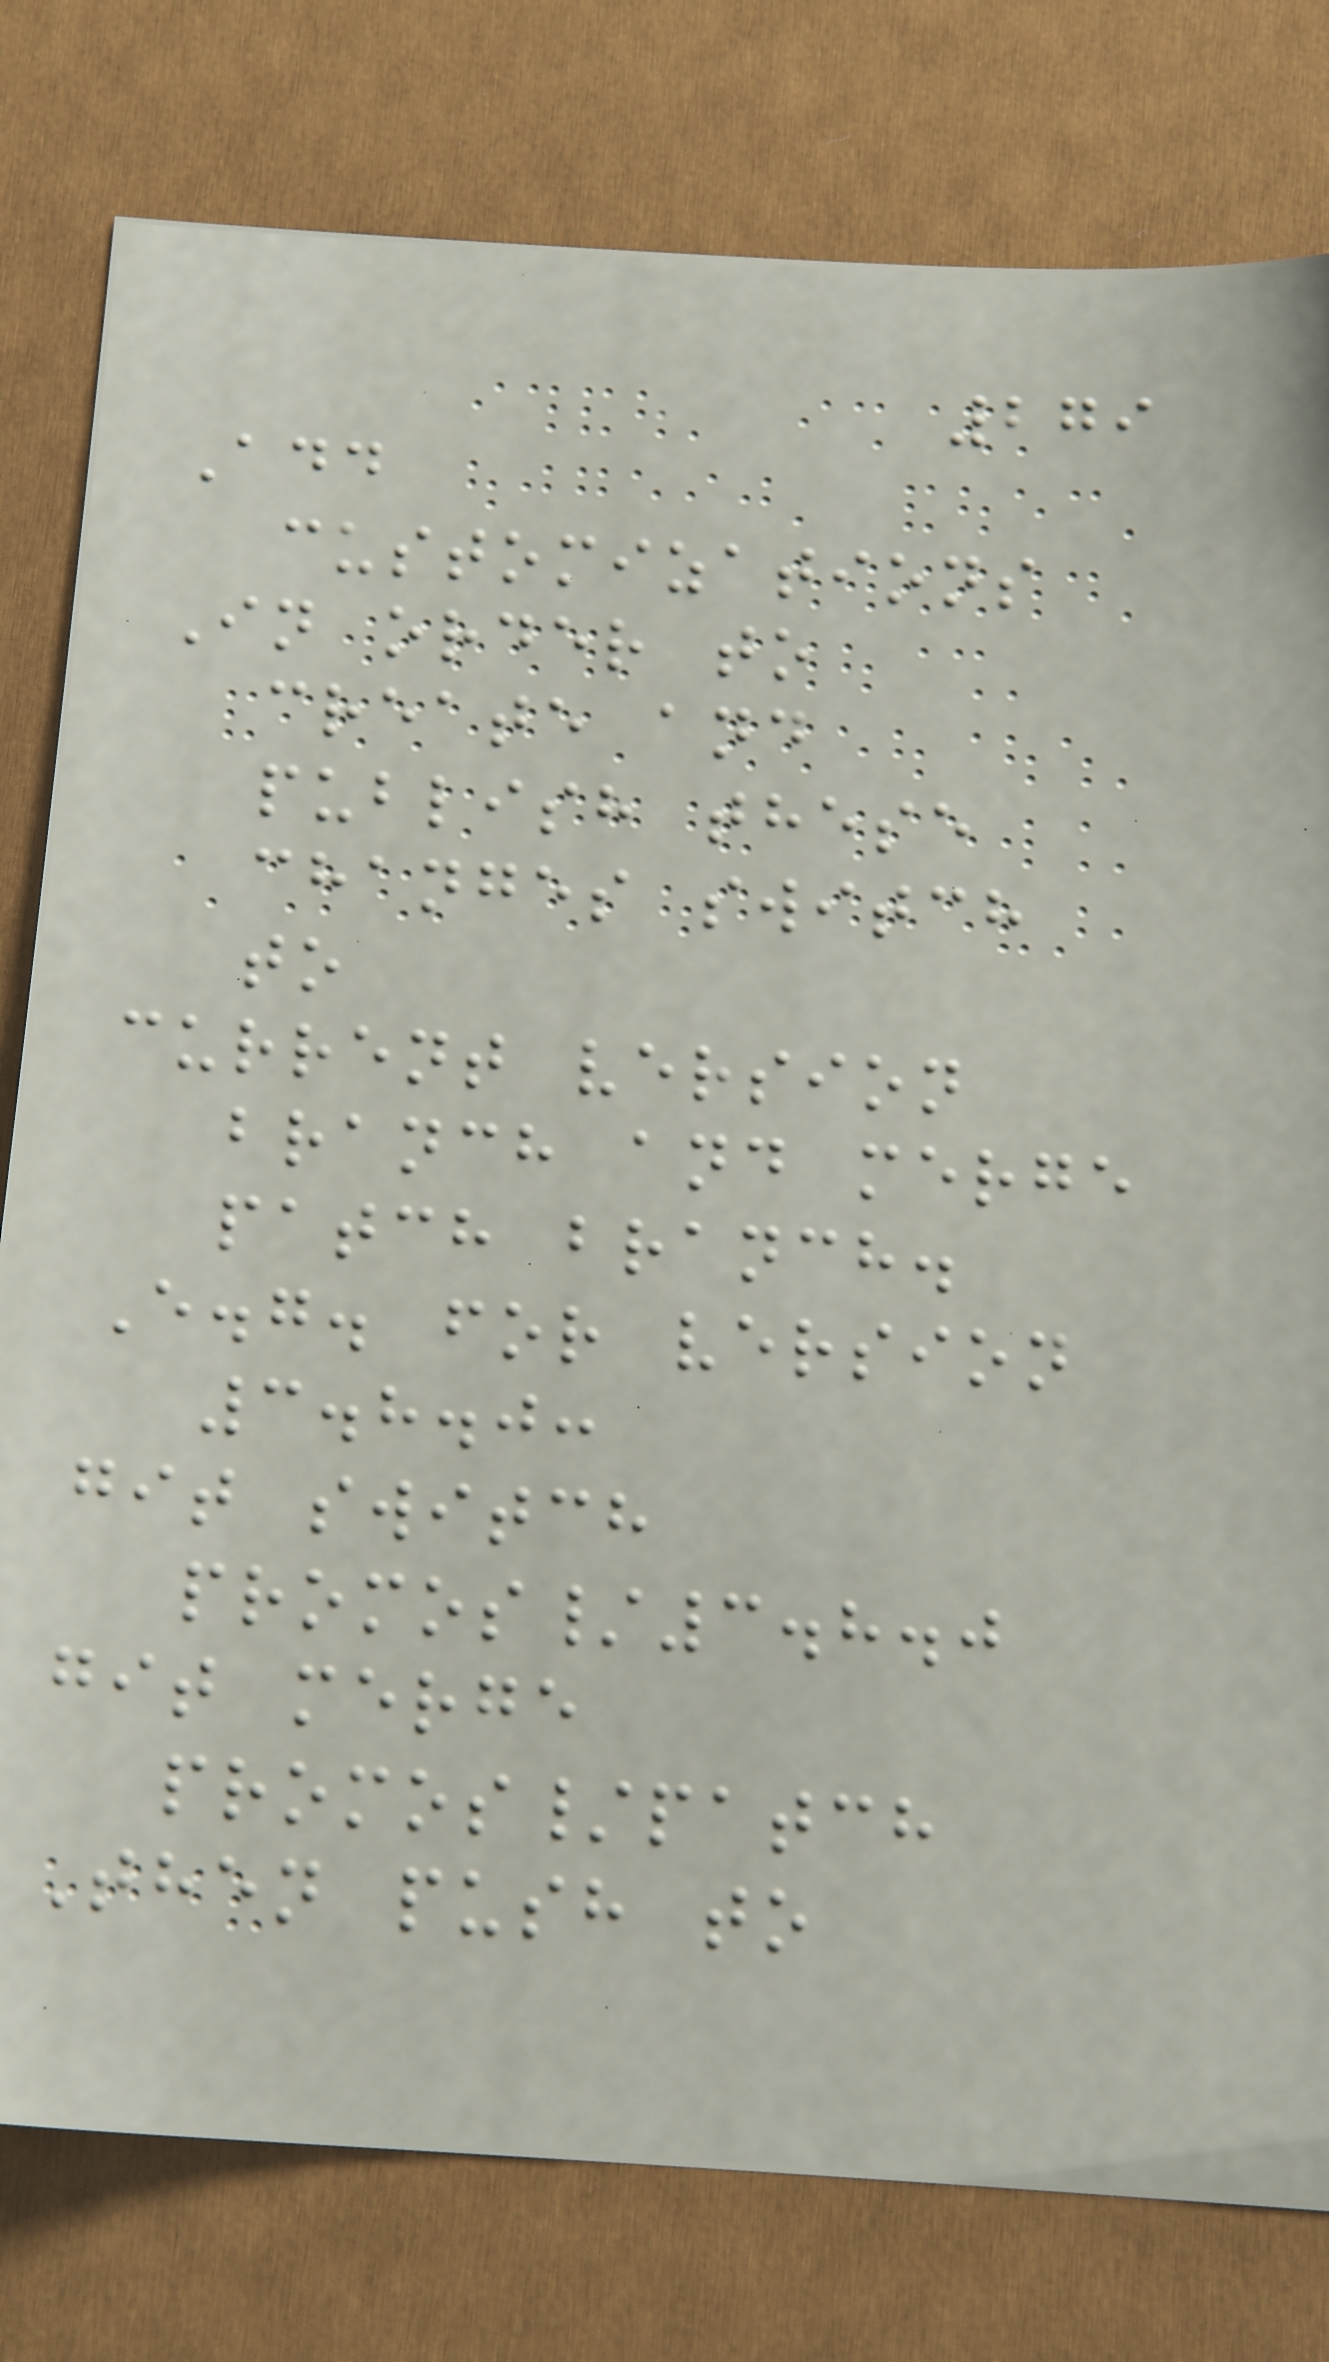279
Add
customizations
In order to
create and
publish these
changes switch
to
current version
branch and merge
patch branch.
E.g. for version
3.8.0:
git switch
promos/3.8.0
git merge
promos/patch
Then push to
